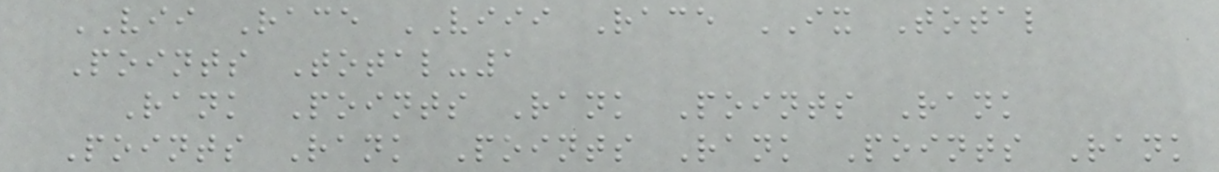VII Race VIII Race IX Total
Points Total-1
Rank Points Rank Points Rank
Points Rank Points Rank Points Rank
